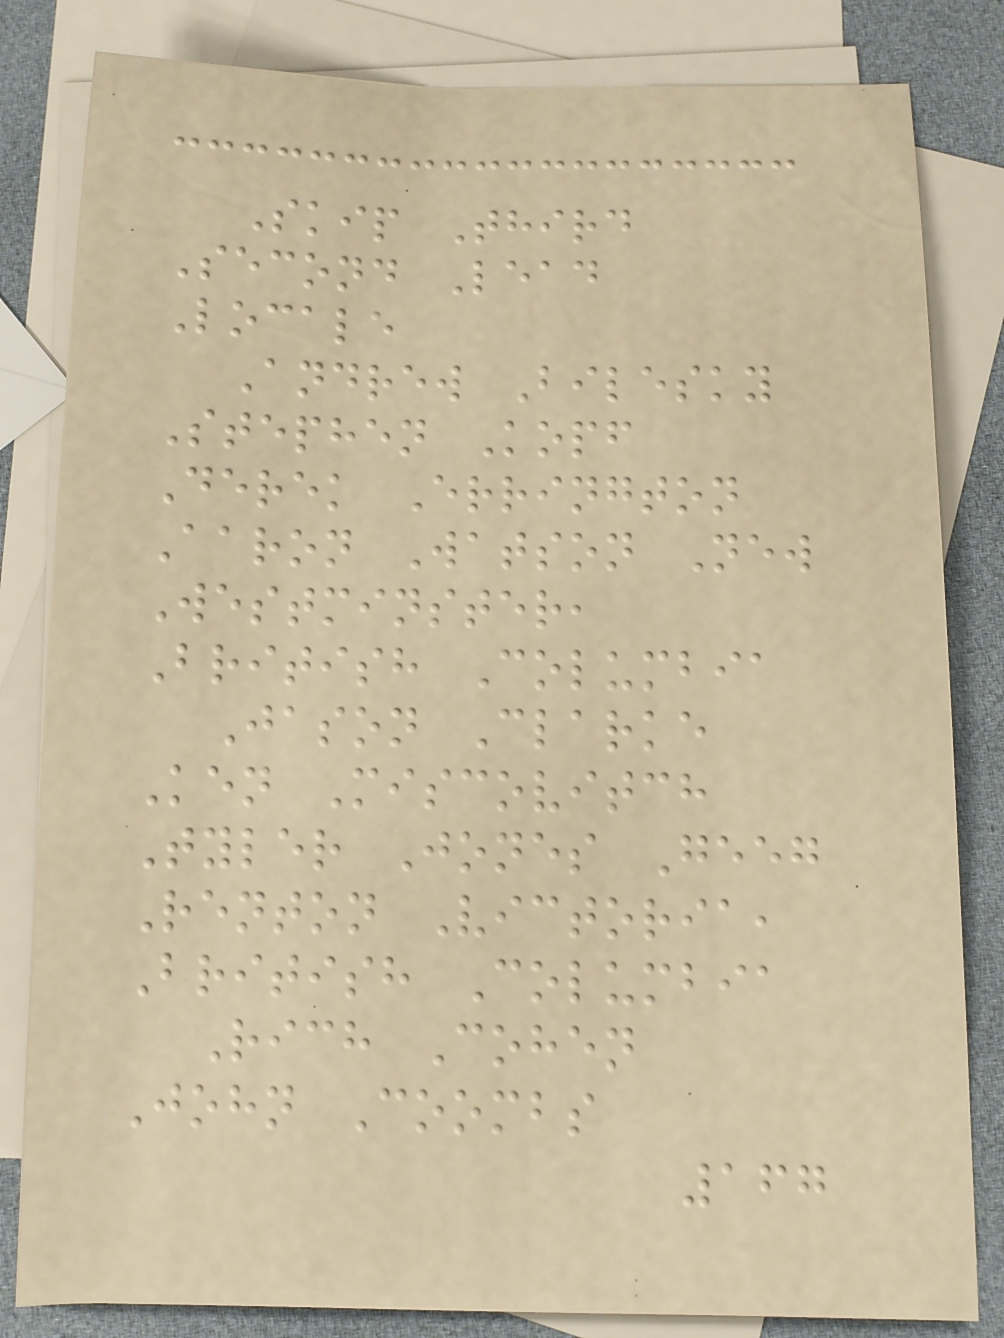Skip Third
Second Lead
Locale
Andrew Bilesky
Stephen Kopf
Derek Errington
Aaron Watson New
Westminster,
British Columbia
Jason Clarke
Ken Miscovitch
Tyler Jones Geeg
Renton Victoria,
British Columbia
Rich Cohen
John Coombs
167
